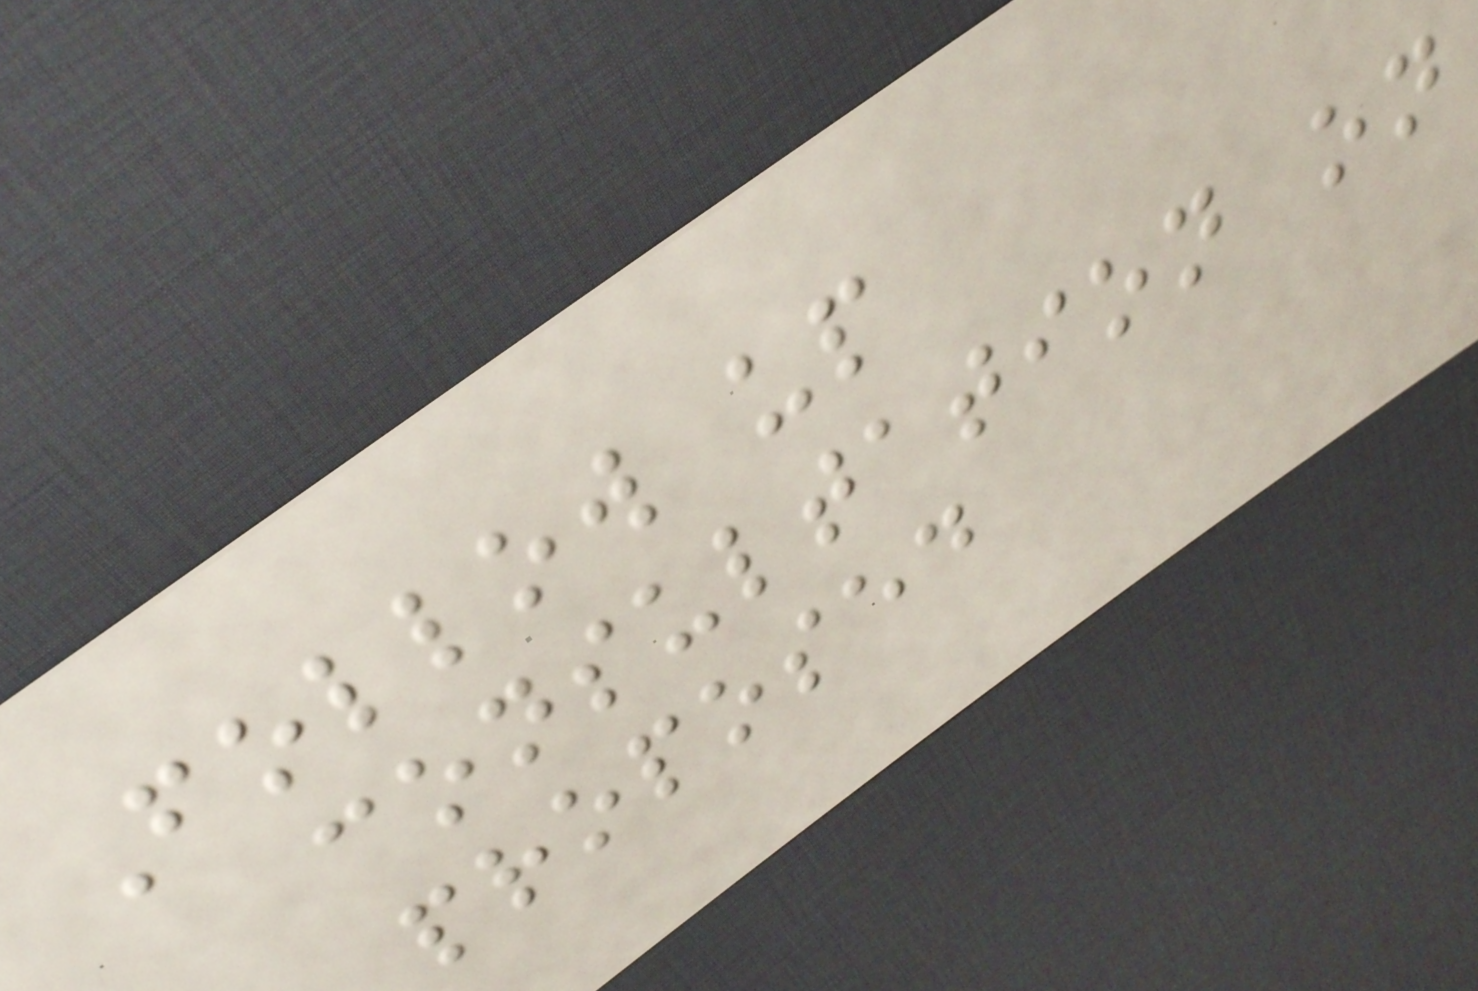Follow up
consultation on
proposed
